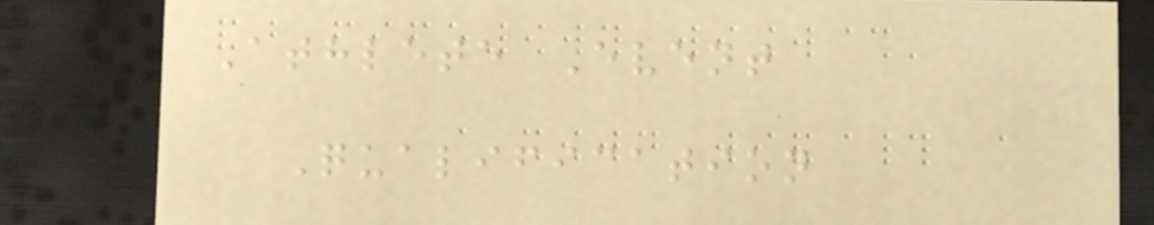Athlete Event
Qualification
